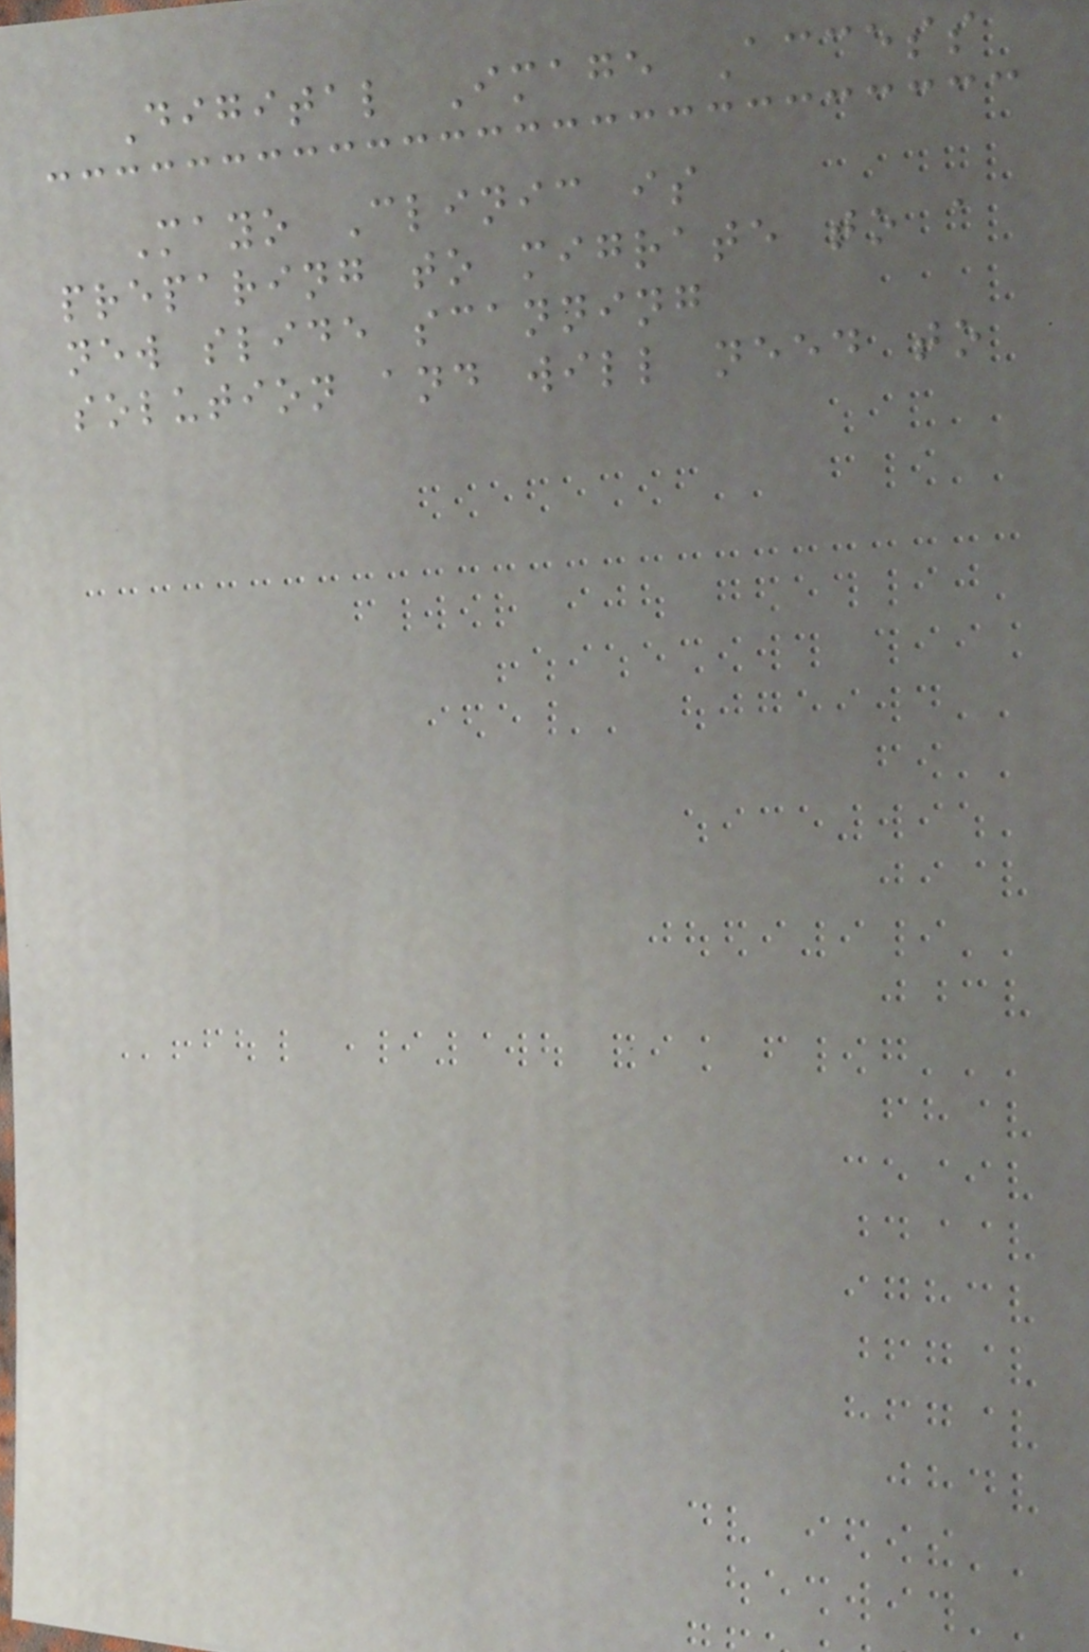Digital Image Access
Mayo Clinic is
preparing to migrate to a
new slide scanning
solution and will need to
